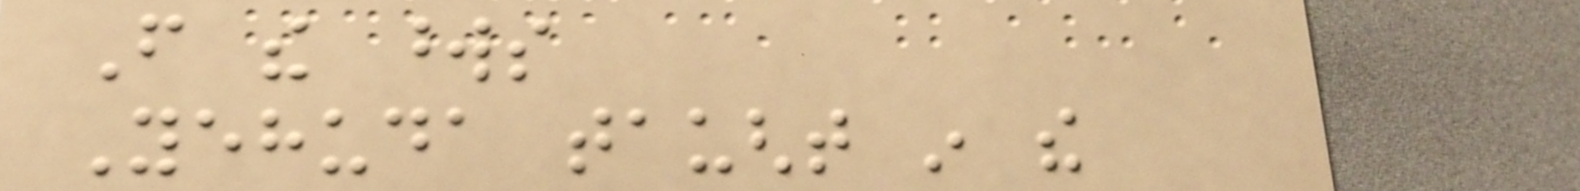From the words
Yehuda taught in the
